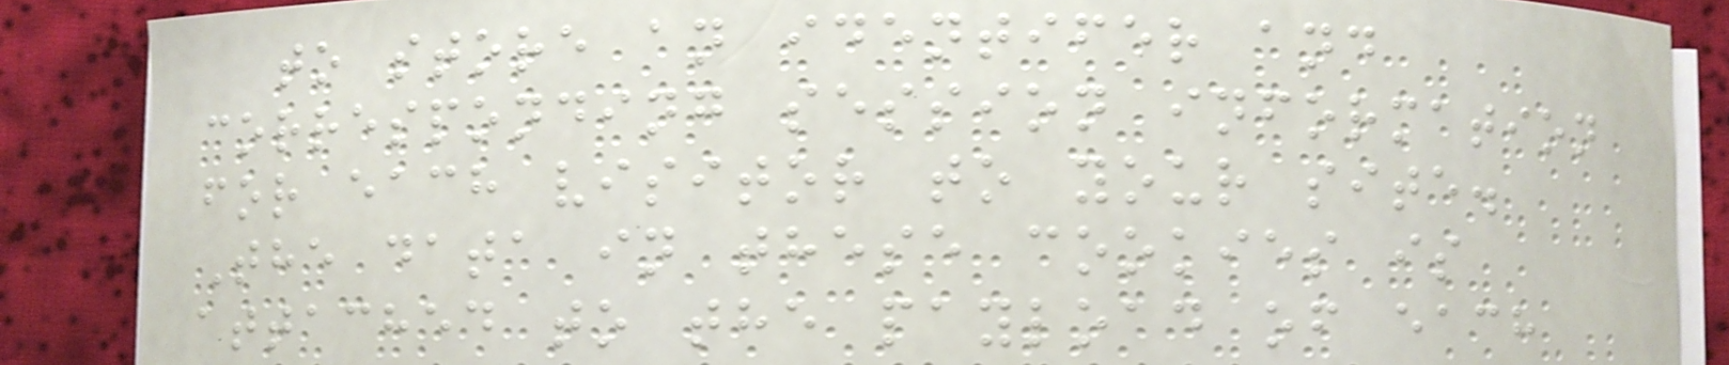to store an identifer and
corresponding session information
for each visitor to your site.
The data in these cookies is
attached to the payload of each
